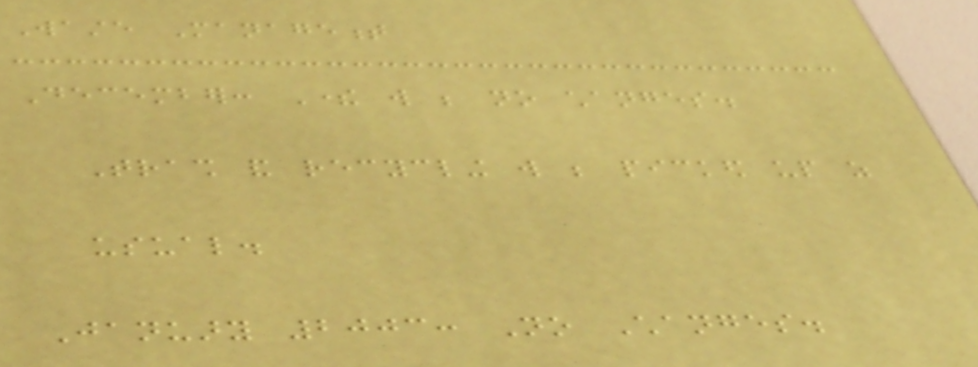Waste Management
December: There will be no changes.
Trash and recycling will be picked up as
usual.
January 2003: No Changes.
